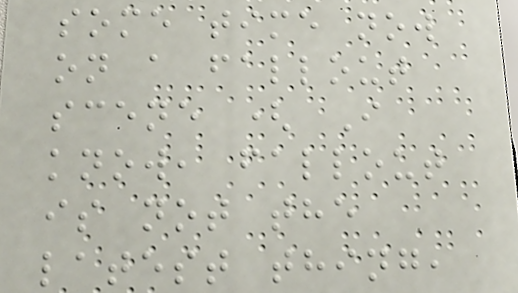some time now
on a fallout
scene ( I
know, fallout
is not the
latest thing,
